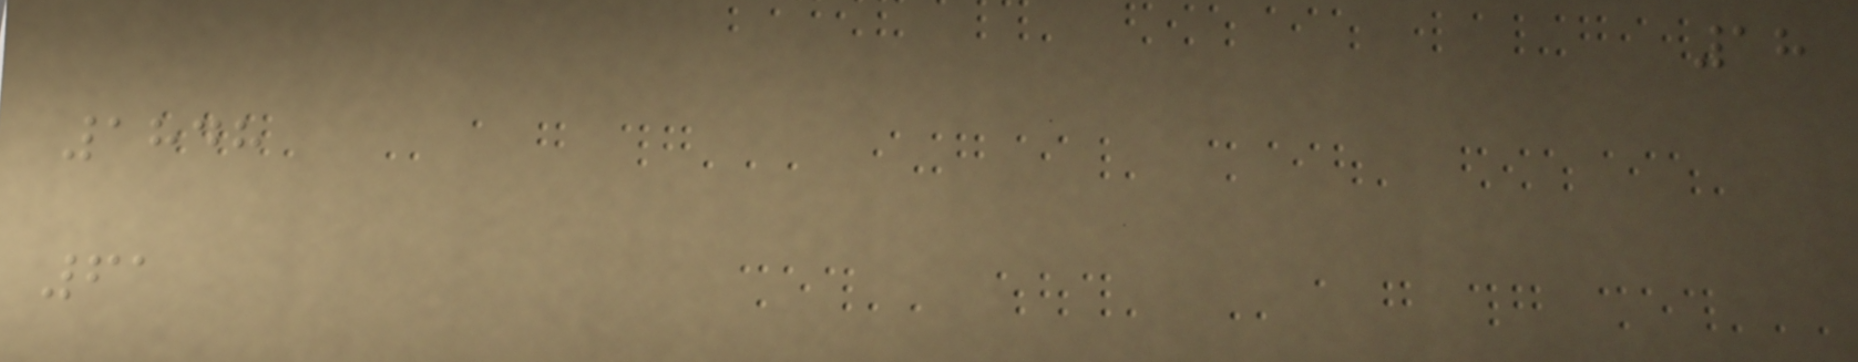18
1848
61
